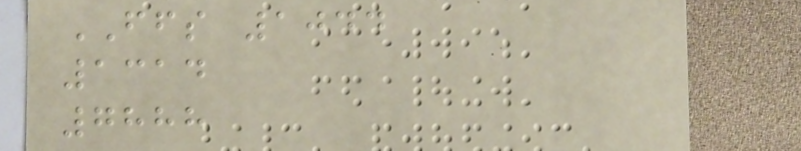FFS 1044
1314
7888
